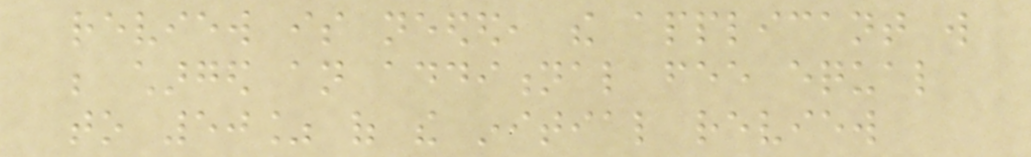review is needed, the applicant will
be charged an additional fee equal
to 50% of the initial review
